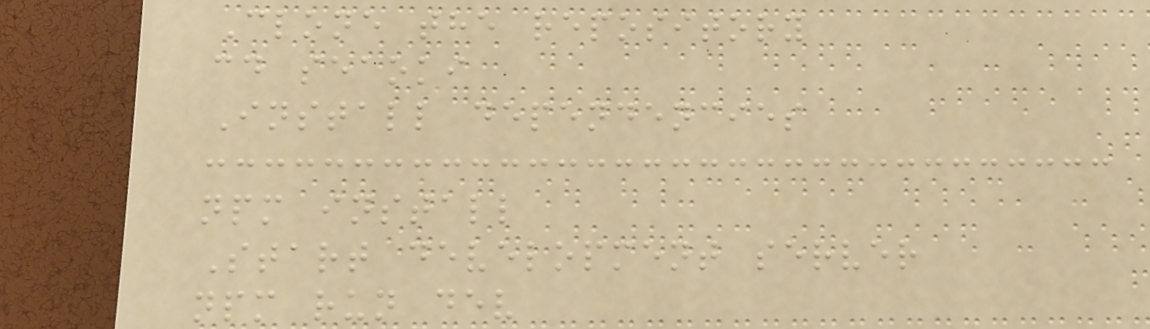Clone the repository
cd seaoki
Install dependencies
npm install
Start development server
npm run dev
